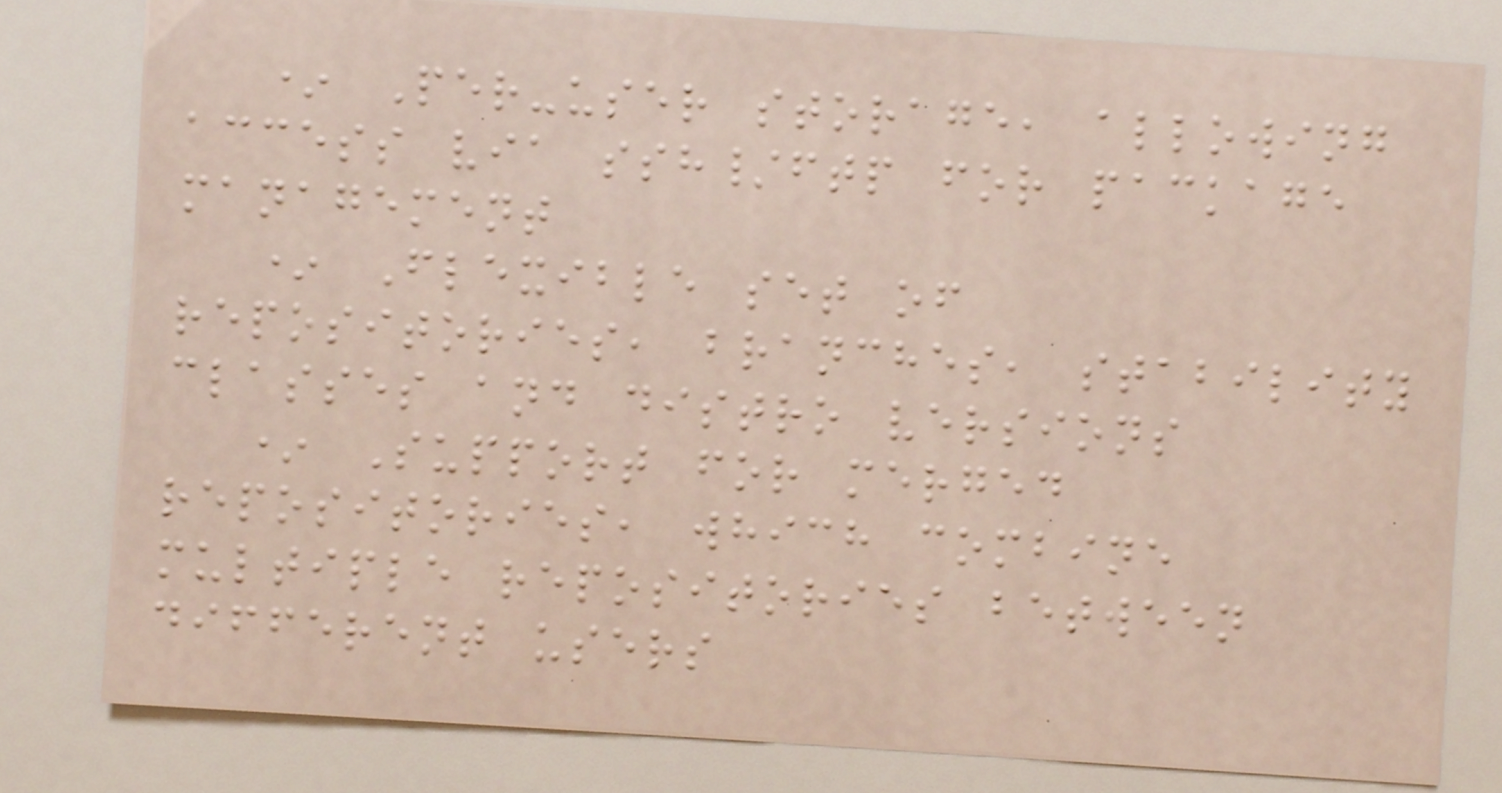* Per-user storage, allowing
access via ssh/ftp for package
management
* Flexible set of
repositories, branches, stability
classes and distro versions
* Support for merged
repositories, which combine
multiple repositories between
different users
